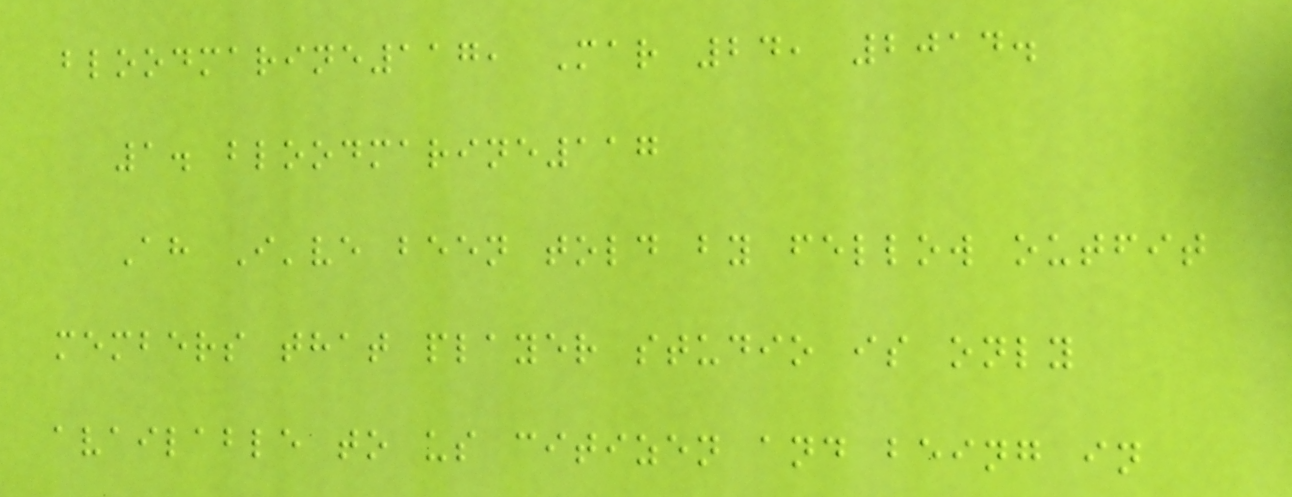bloodmarine117, Mar 24, 2014.
1. bloodmarine117
Ah I've been told by fellow outfit
members that player studio is only
available to us citizen and being in
